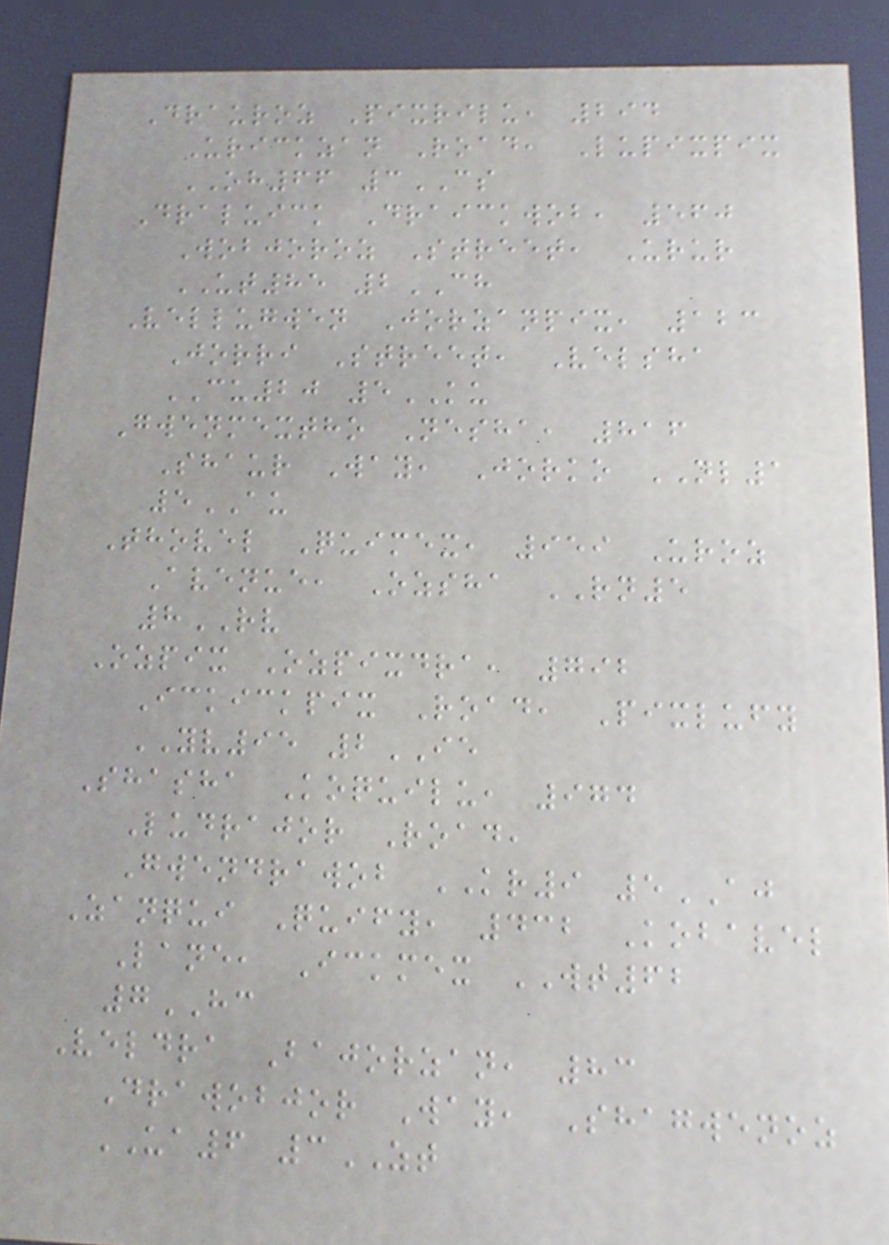Drauroz Pixrilu, 294
Urickzan Road, Lupixpix
OH66 3CS
Draluick Draickwob, 560
Wobjoroz Street, Urur
UT85 2CH
Vellugwen Jorzanpix, 123
Jorri Street, Velsha
CU20 5KU
Gwenmextho Nesha, 816
Shaur Way, Jorko NL1
5AU
Thovel Quimex, 959 Uroz
Avenue, Ozsha RN5
8RV
Ozpix Ozpixdra, 792
Ickickpix Road, Pixlufy
YV95 2IE
Shasha Koquilu, 974
Ludrajor Road,
Gwendrawob KR9 5AJ
Zanqui Quify, 432 Kobavel
Lane, Ickmex WT62
7HC
Veldra Bajorzan, 83
Drawobjor Way, Shagwenoz
UA6 3ZT
